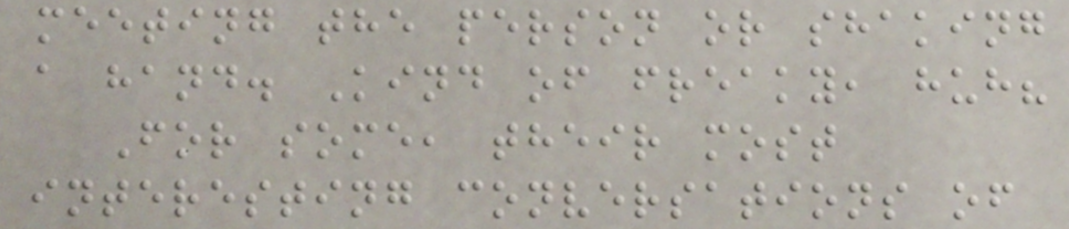meeting the person or shaking
a hand. Kind of freaky, huh?
For some, their most
interesting conversations of
